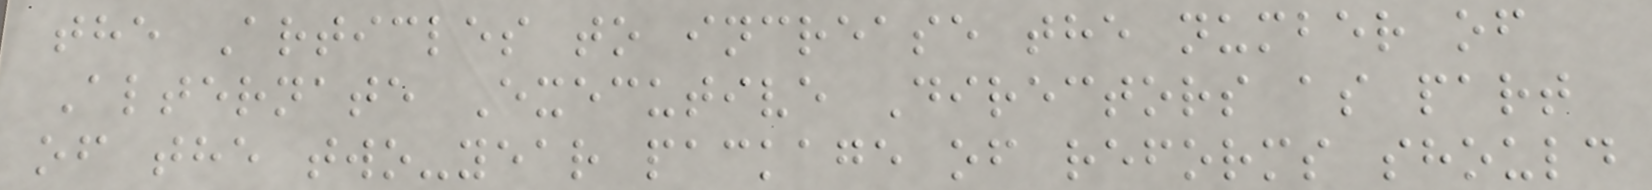the Articles to increase the number of
Alternate Executive Directors as part
of the two-year package of reforms should
